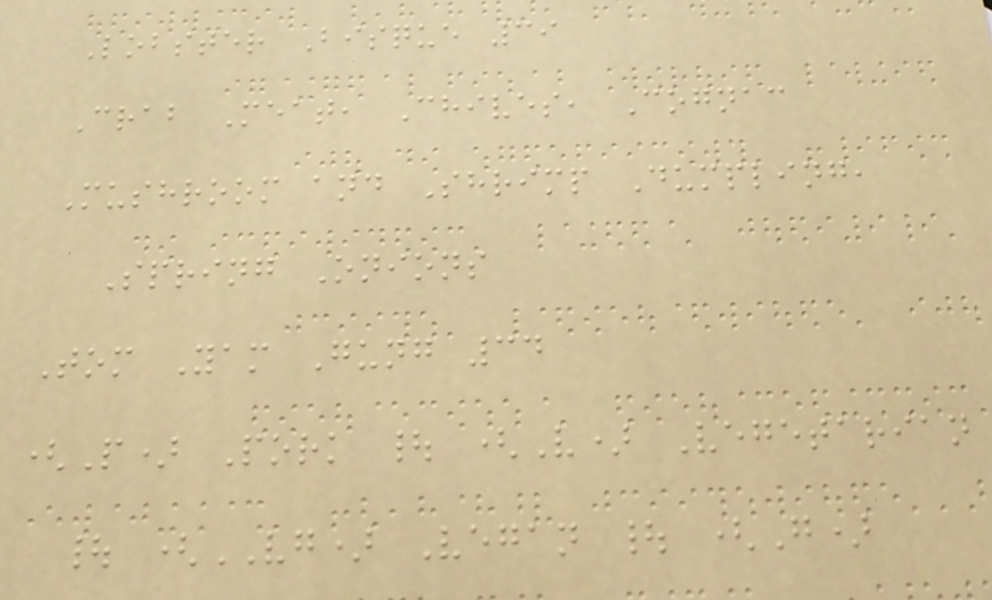Lobster Bisque 39
Crab Meat, Chives, Cognac
Mushroom and Shrimp Dumpling,
Spring Onions
Tom Yam Gung 34
(P) Pork | (V) Vegetarian
| (VG) Vegan | (G)
